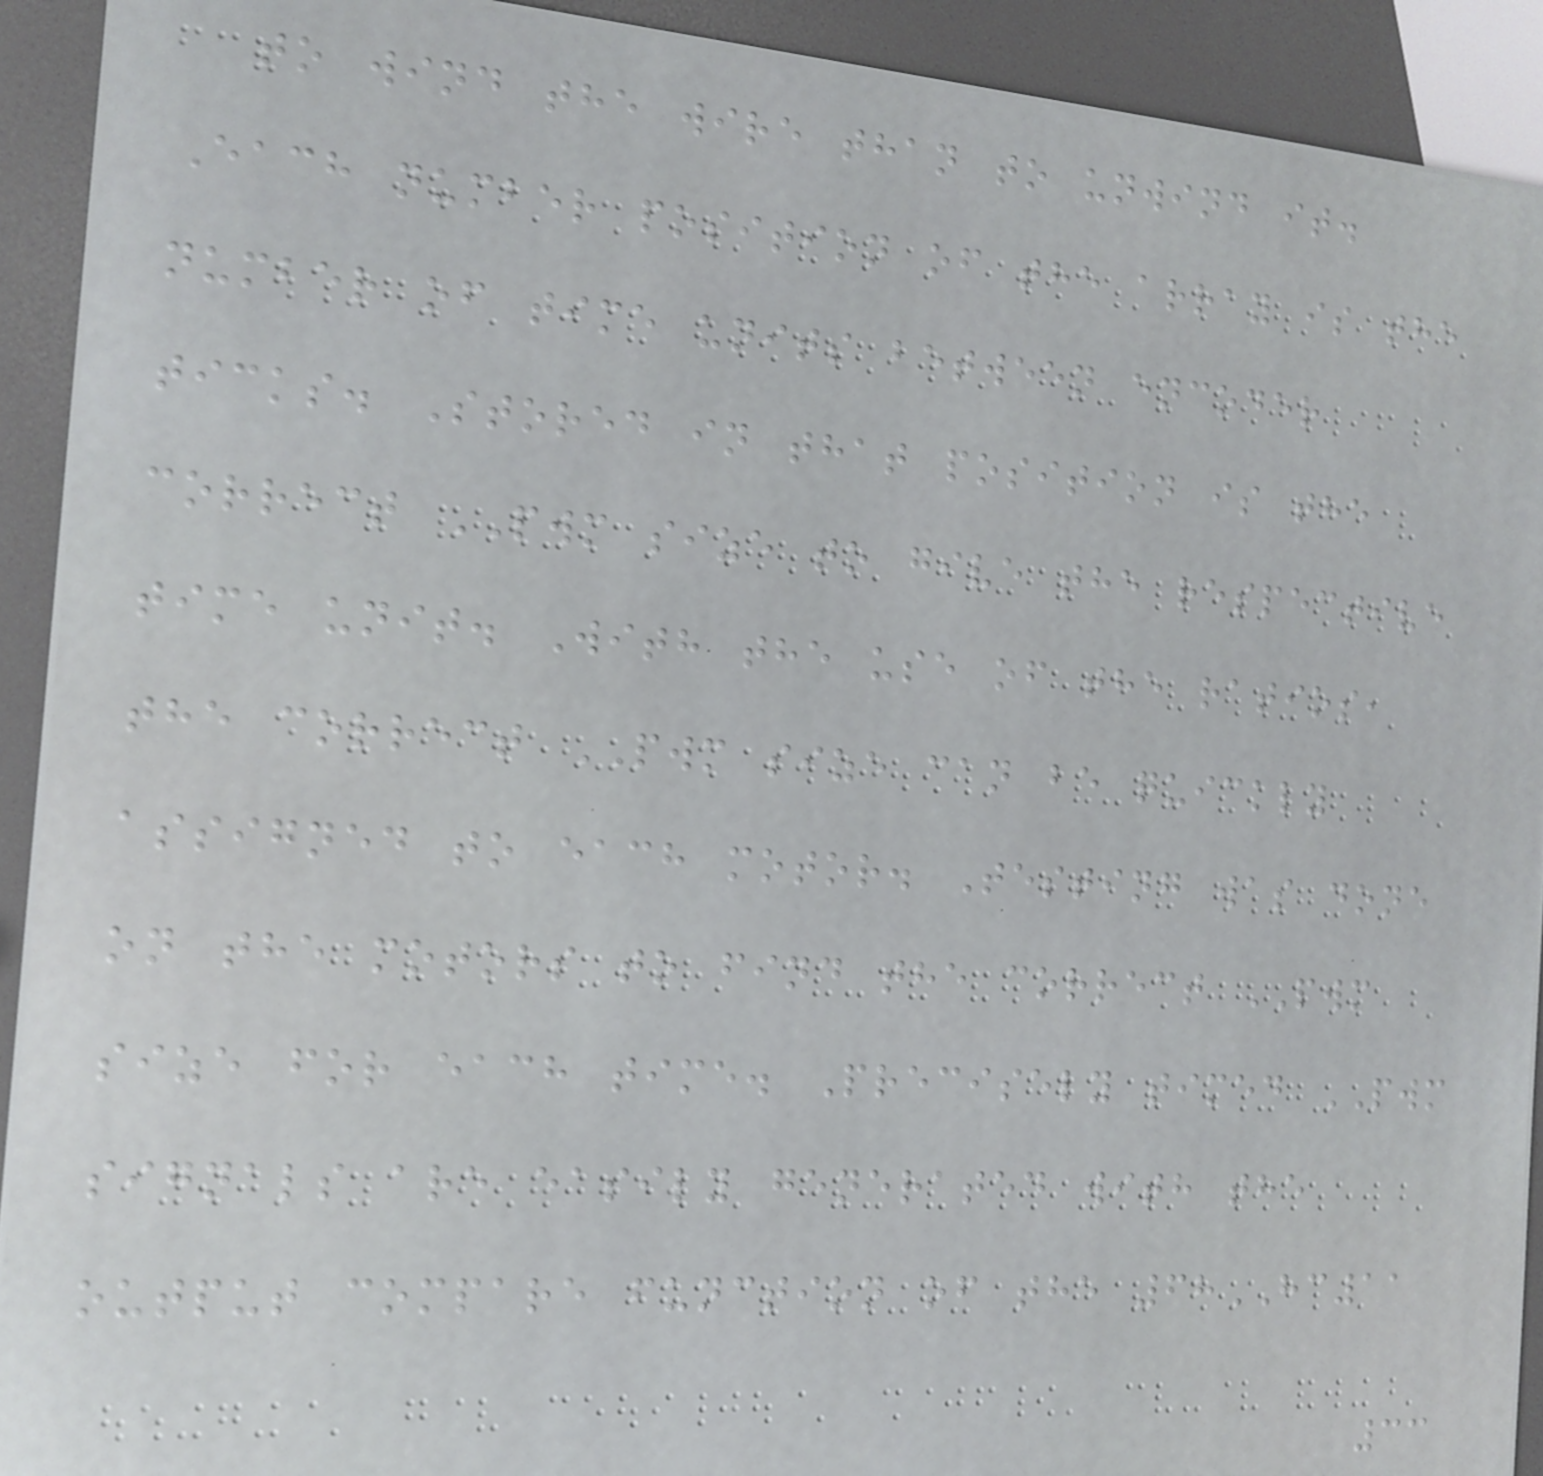to wind the wire than to unwind it.
Each number position of the array is the
number of time units between encoder
ticks. Stored in that position is the
correct PWM size to give the respective
time unit. With the use of the ratios,
the correct PWM size can be quickly
assigned to each motor. Testing was done
on the motors to find the correct PWM
size for each time. Precisely timed PWM
signals are easily generated with the
output compare function of the 68HC11
33
